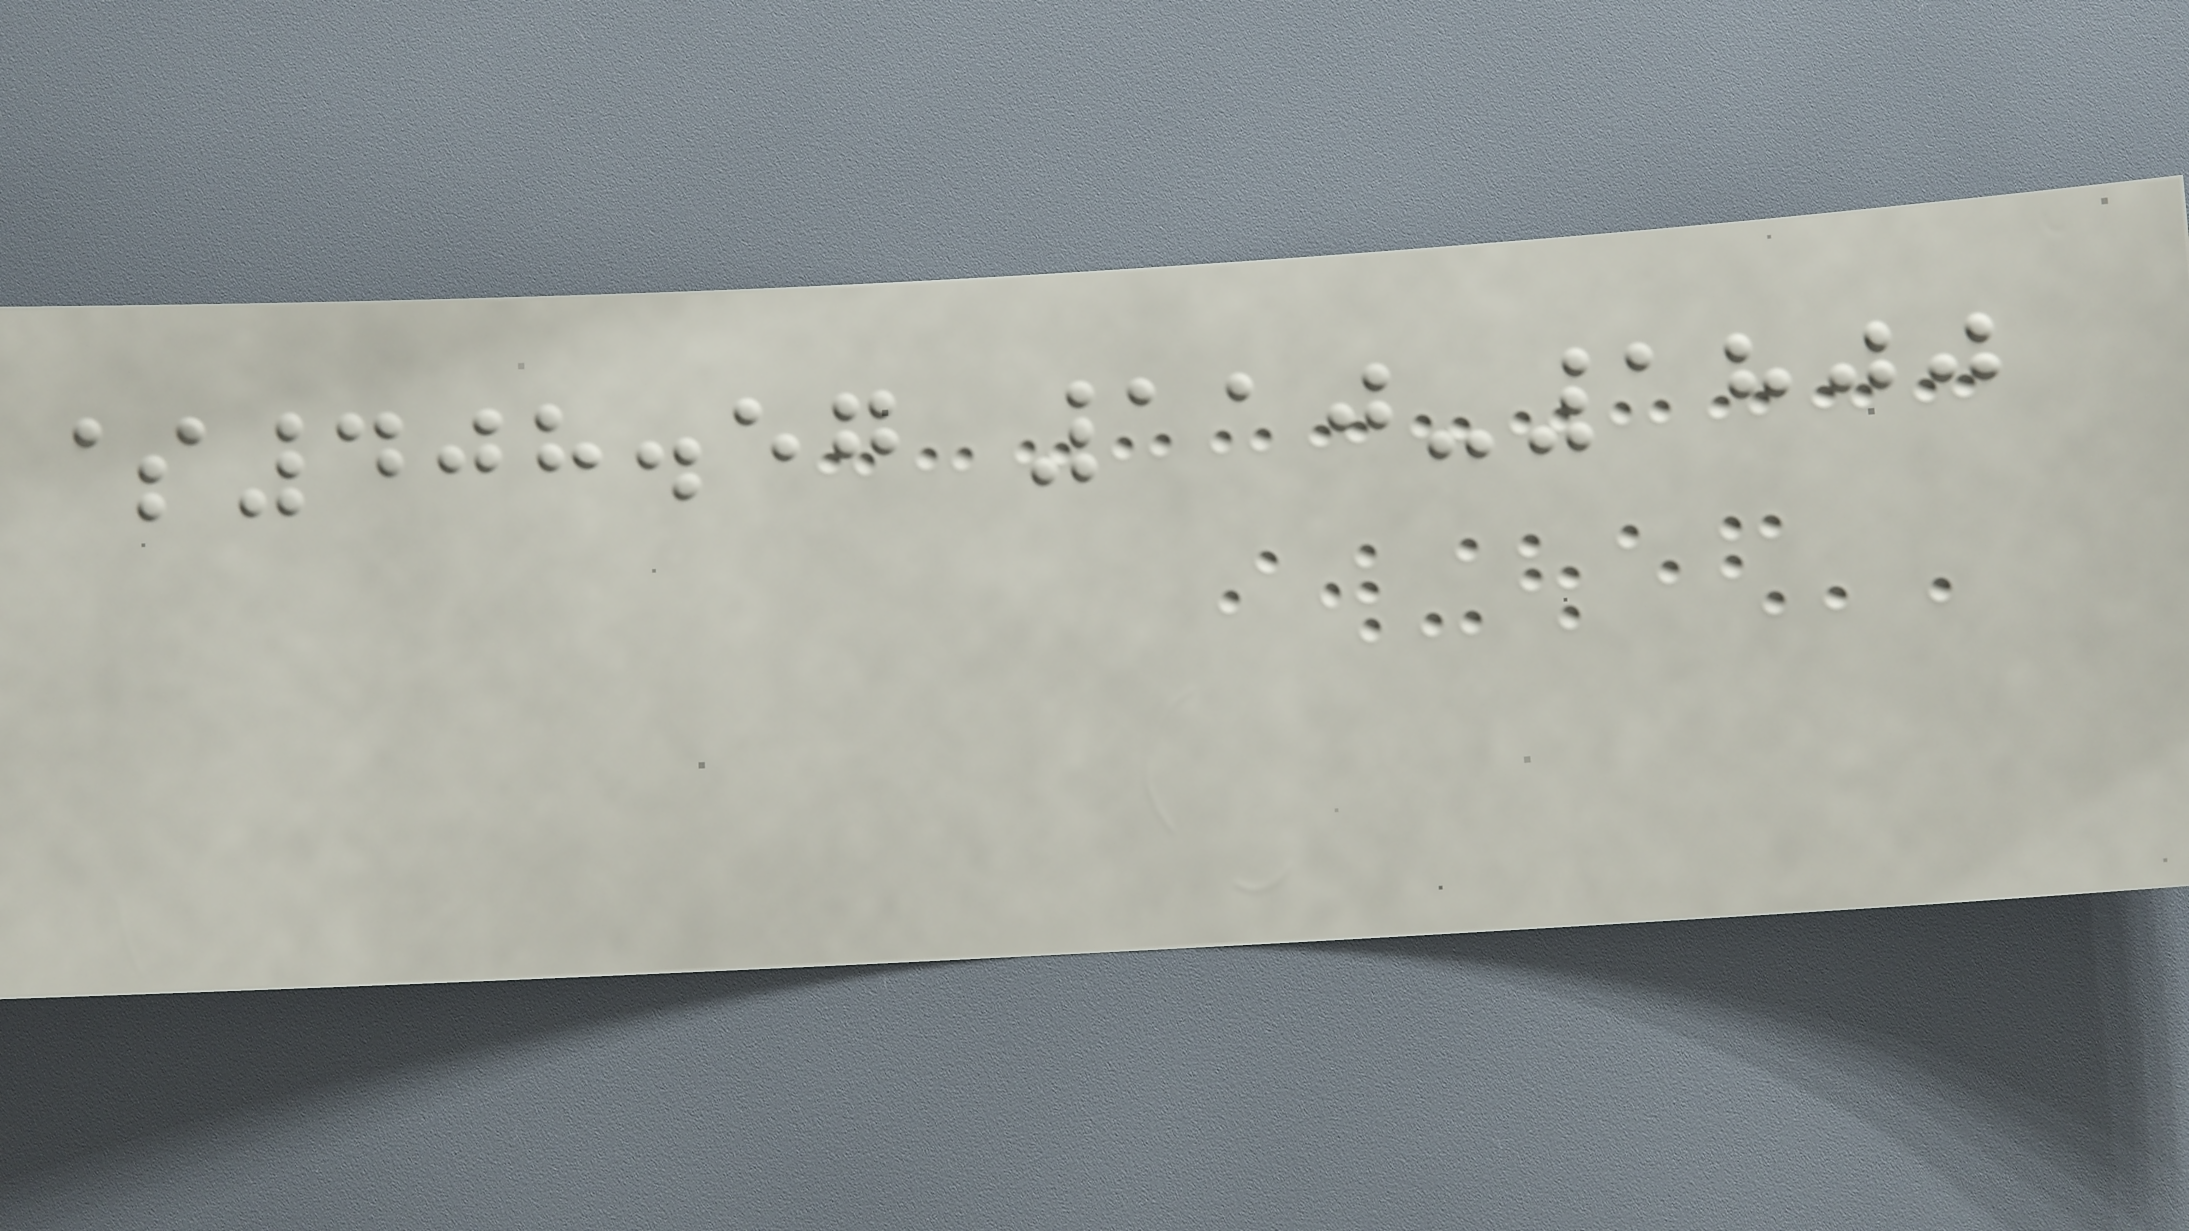$408.57 110-1800
